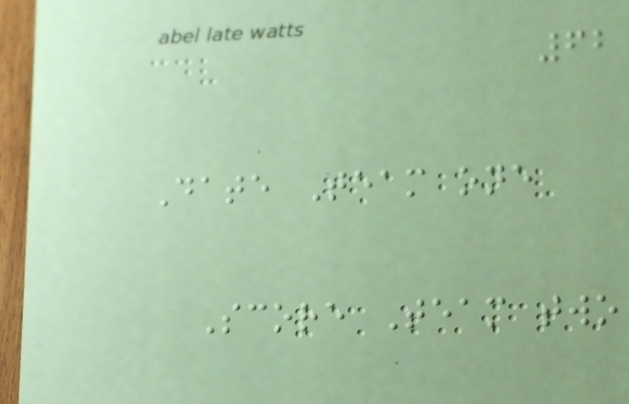62
Date Team one
Score Team two
